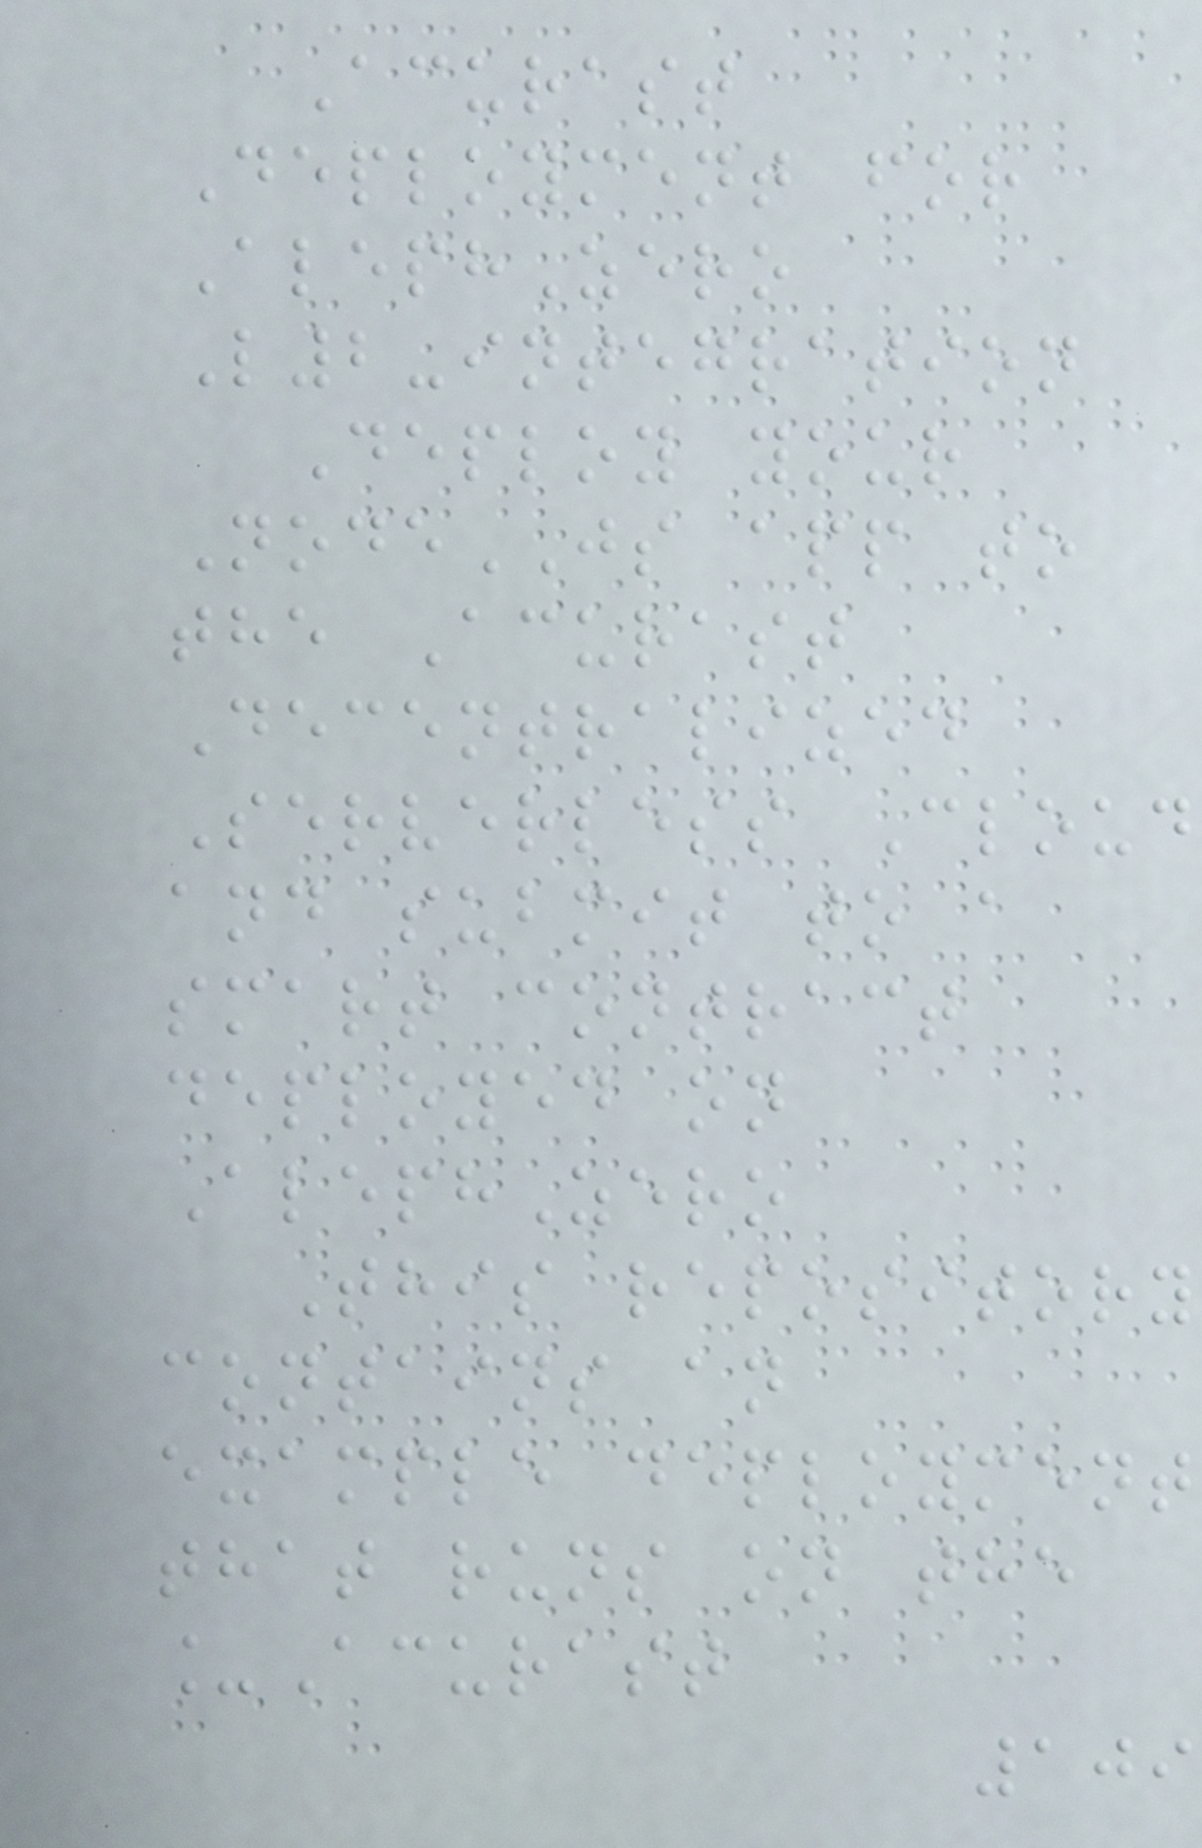Acurast
Deployment for
AlephZero
L2-integration
Deploy your
NodeJS app to
the Acurast
Decentralized
Serverless Cloud
and submit to a
smart contract
deployed on
AlephZero
This repository
contains an
example deployment
that runs on the
_Acurast
109
